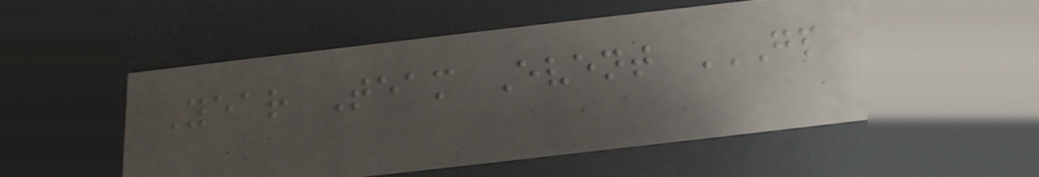Year Team Event GP
